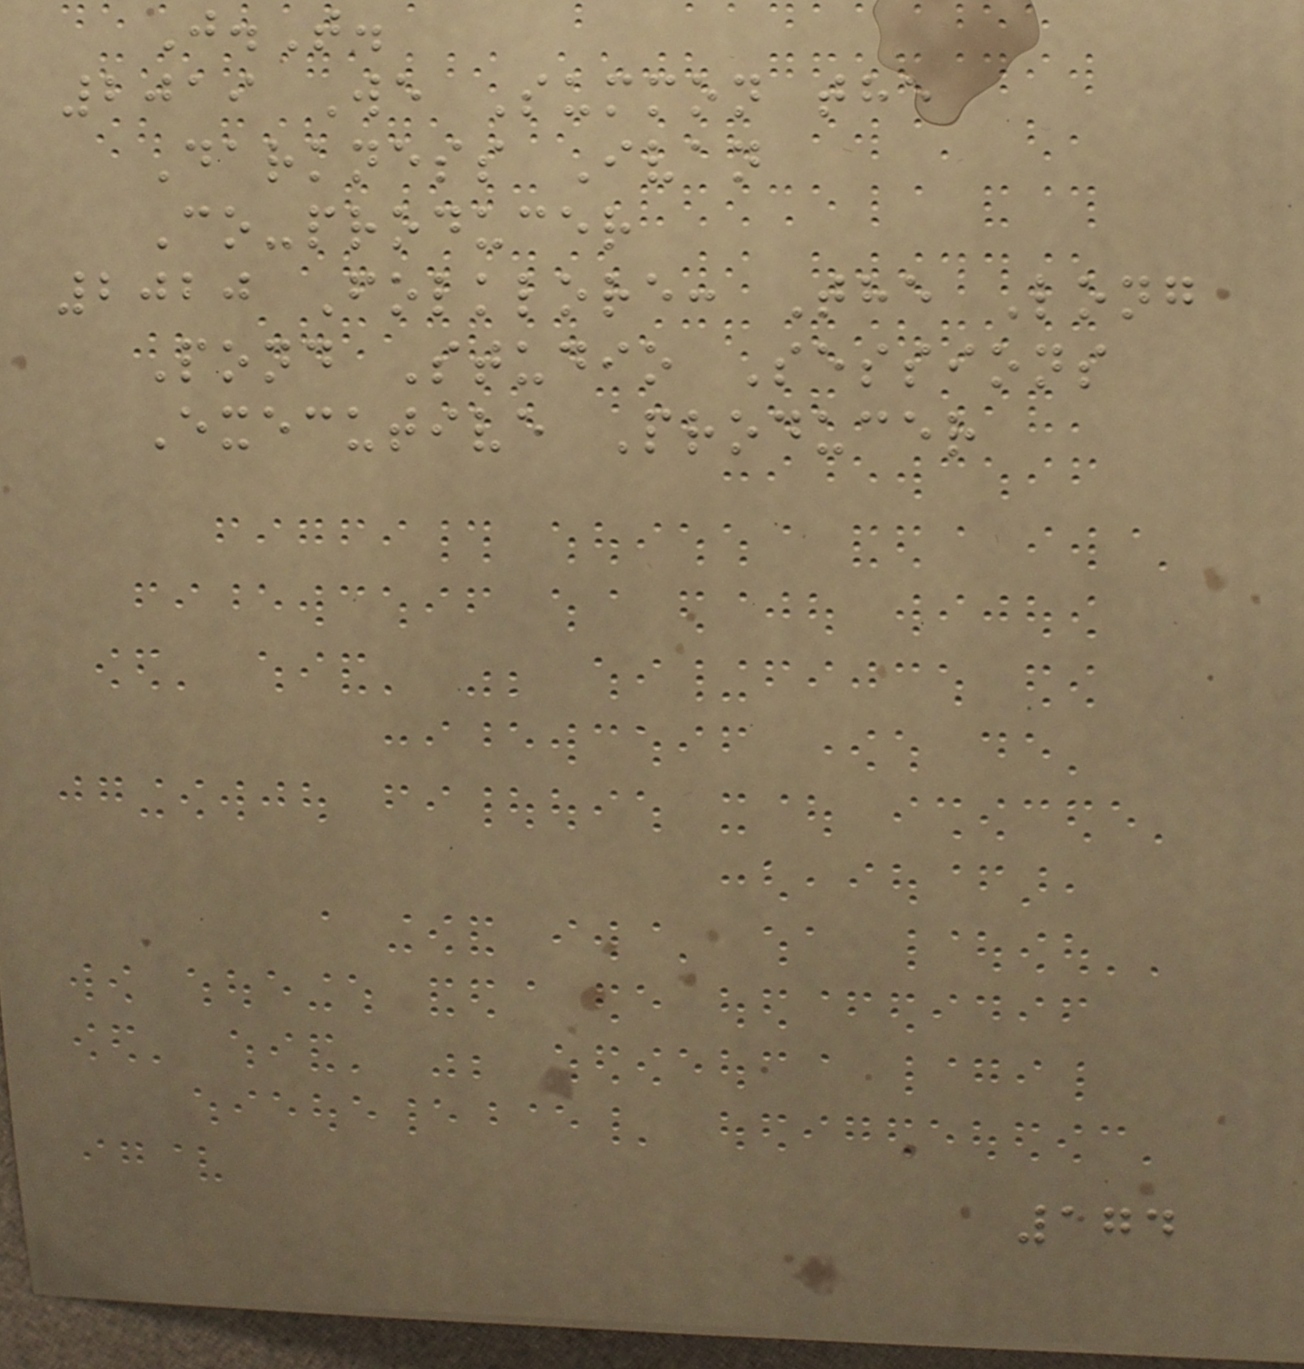J.T.
2019 We Summon the
Darkness Ivan
Co-producer
2020 Folklore: The Long
Pond Studio Sessions
Executive Producer
174
